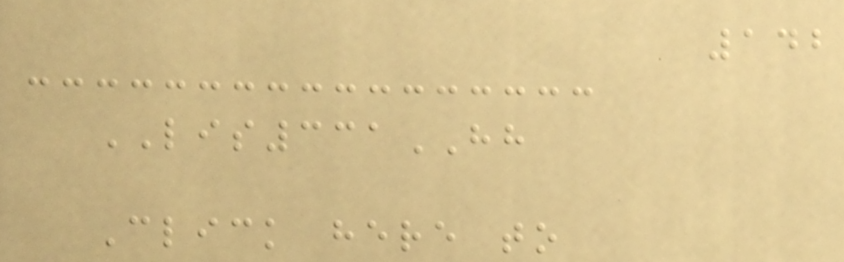142
LIS331HH
Click here to
